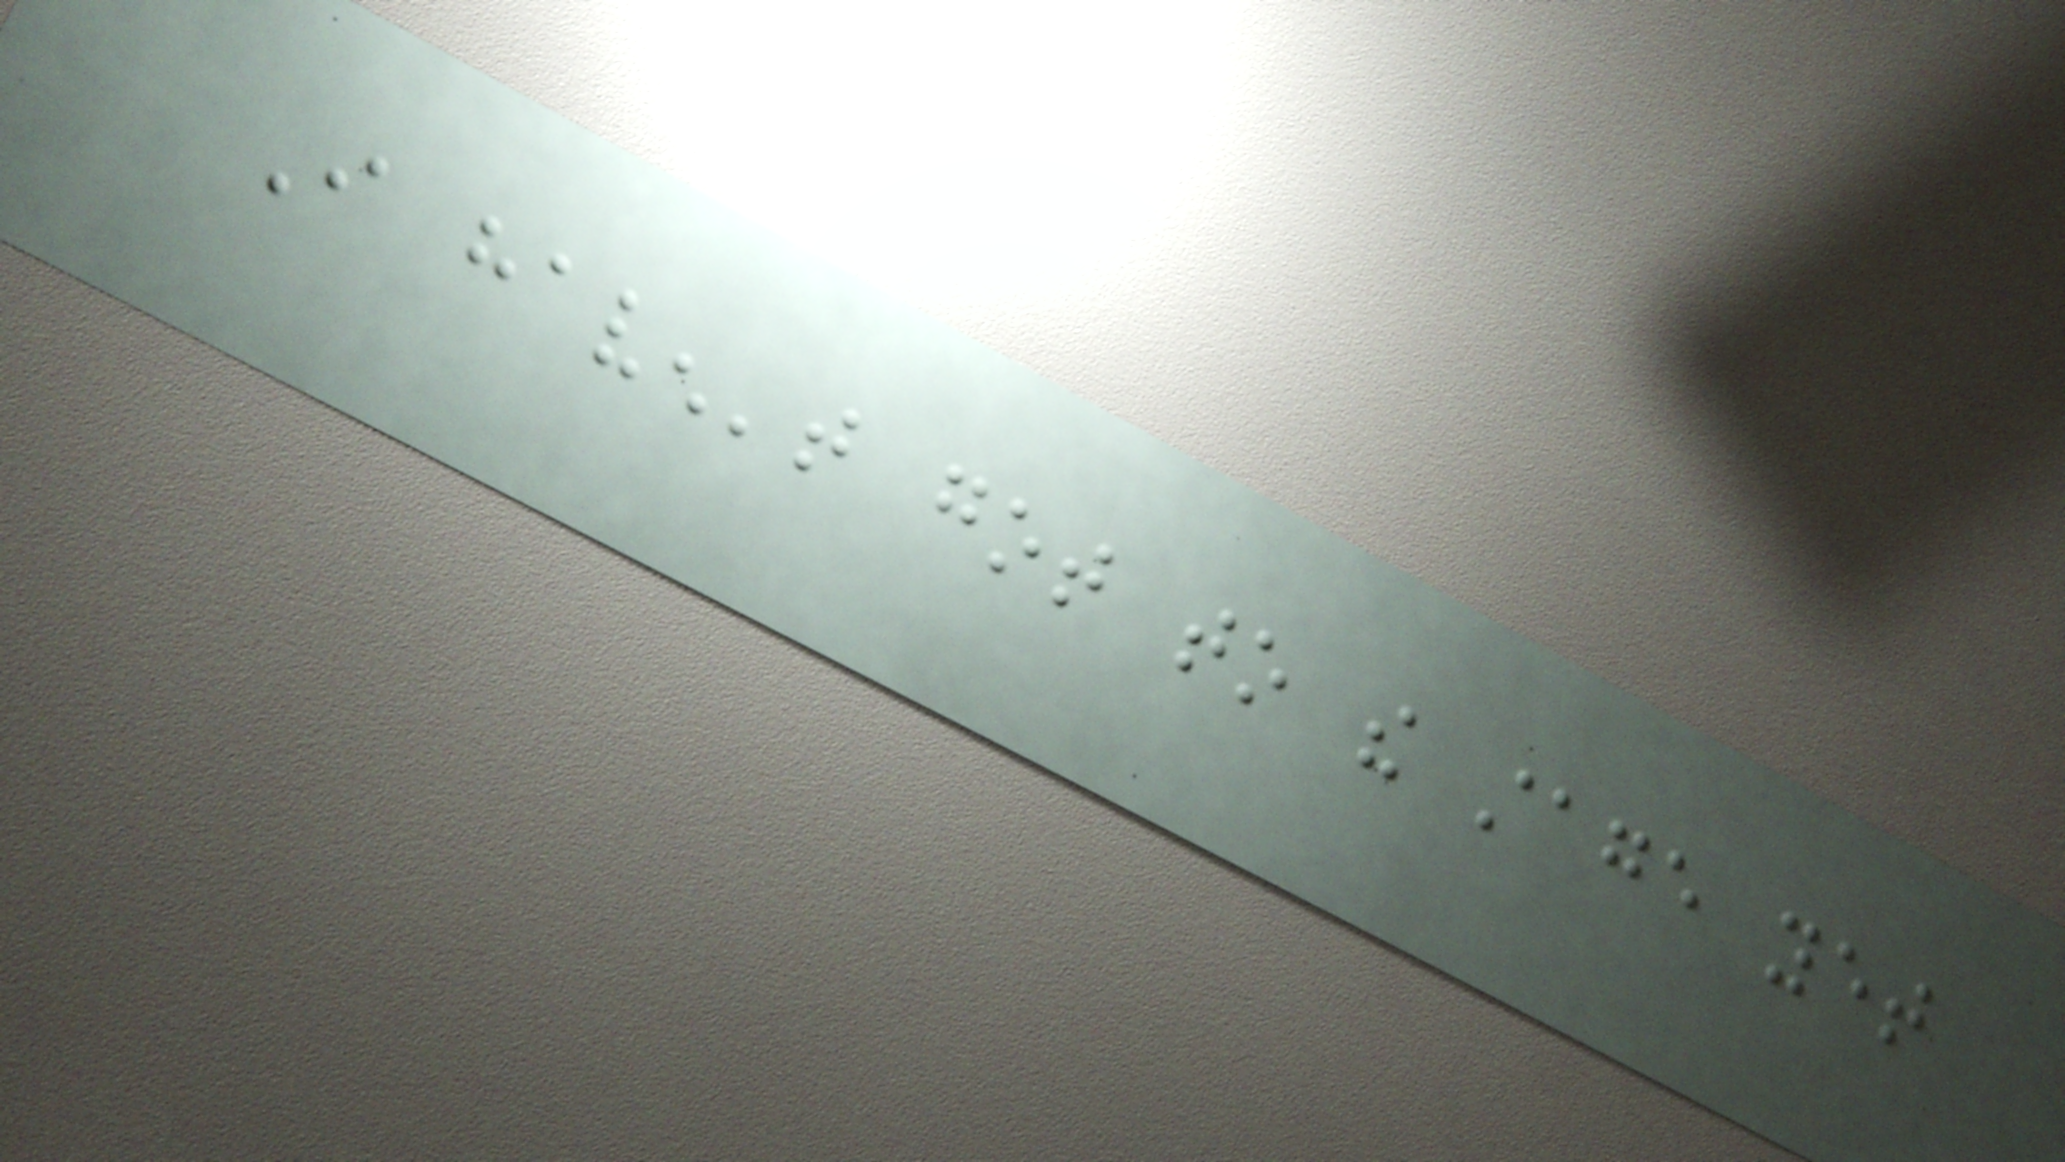I haven't got to the stage yet
